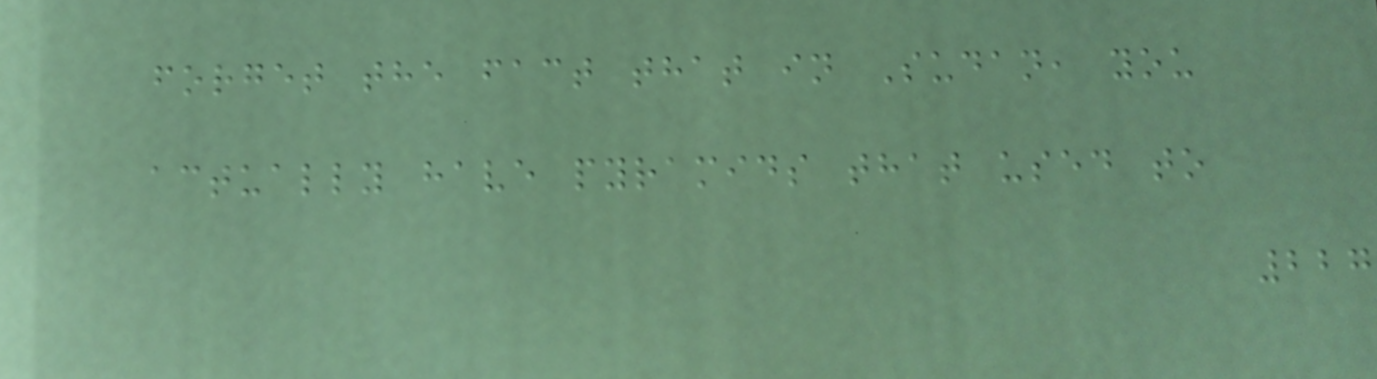forget the fact that in Sudan, you
actually have pyramids that used to
227
